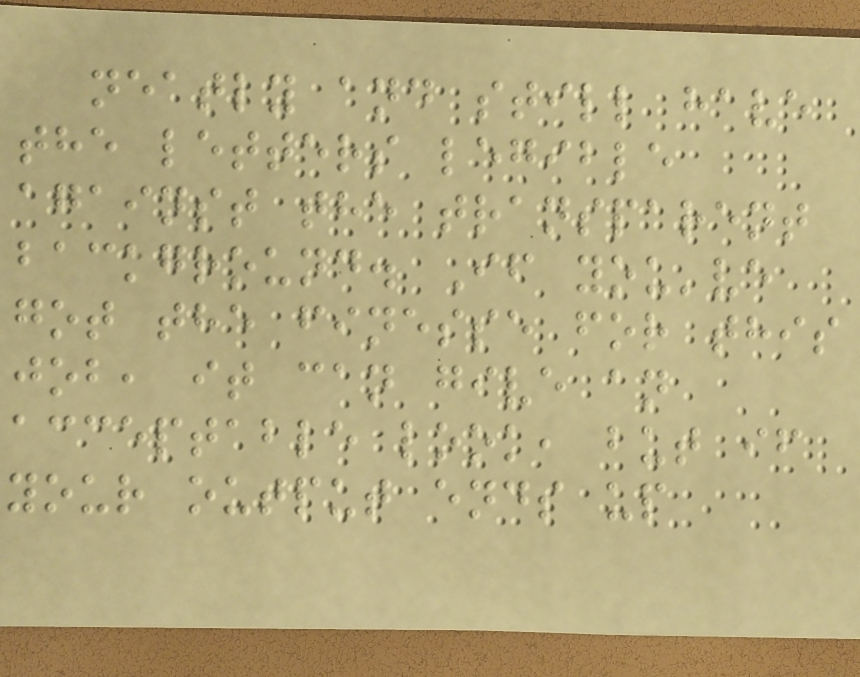neatly and still have
the letters legible
against the transparent
background. If you've
got the finesse for this
job, it can give an
acceptable look, but if
your output ends up
